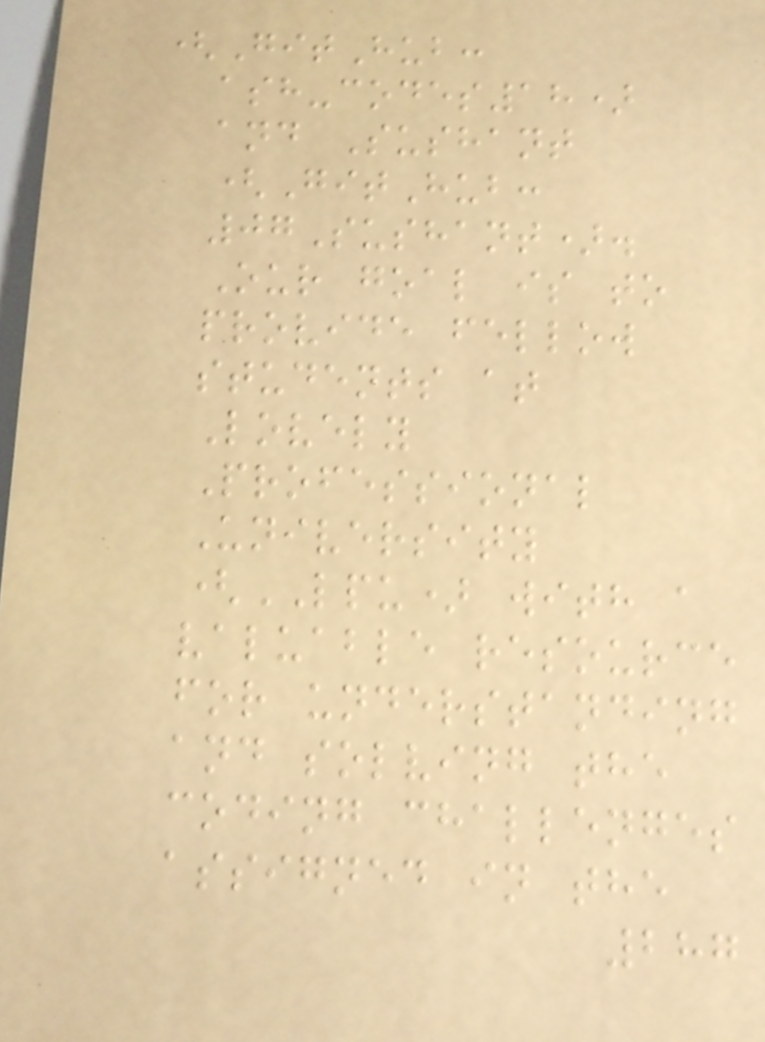(GitHub:
ash-codes18)
and Sushant
(GitHub:
07Sushant).
Our goal is to
provide fellow
students at
Lovely
Professional
University
(LPU) with a
valuable resource
for understanding
and solving the
coding challenges
assigned in the
287
